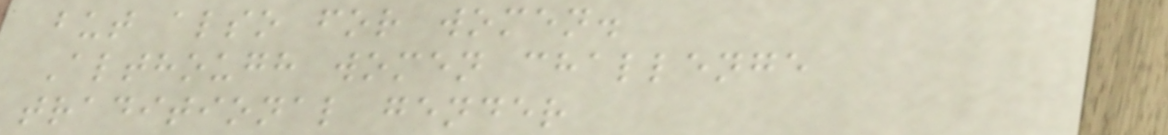but also for women.
Although women challenge
traditional gender
